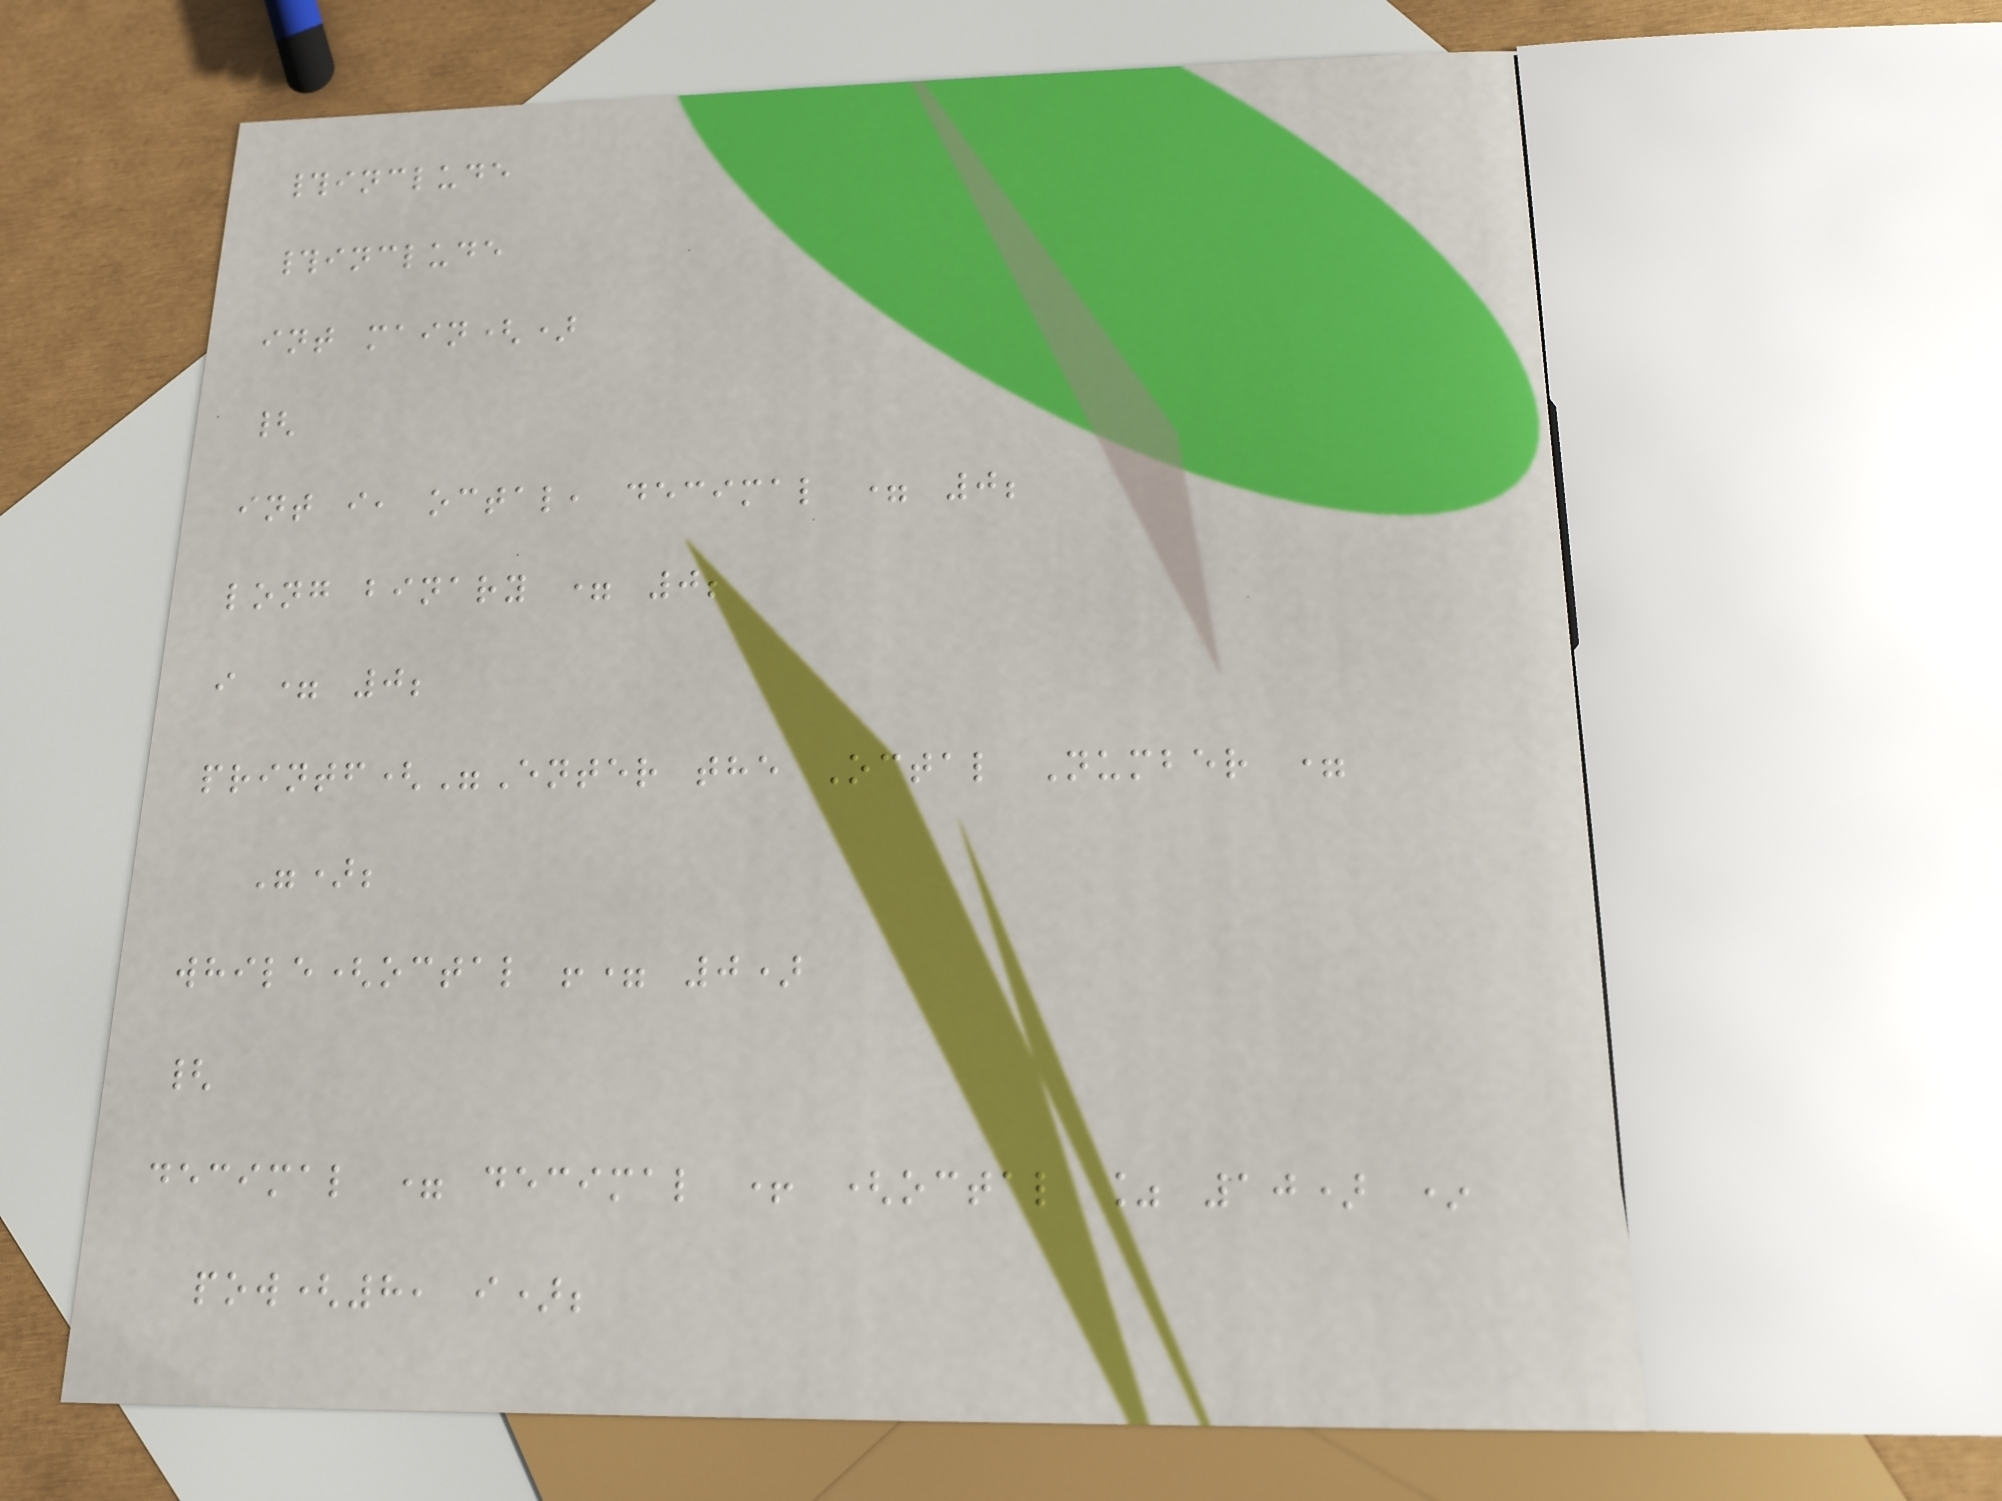#include
#include
int main()
{
int i, octal, decimal = 0;
long binary = 0;
i = 0;
printf("Enter the Octal Number =
");
while(octal != 0)
{
decimal = decimal + (octal % 10) *
pow(8, i);
